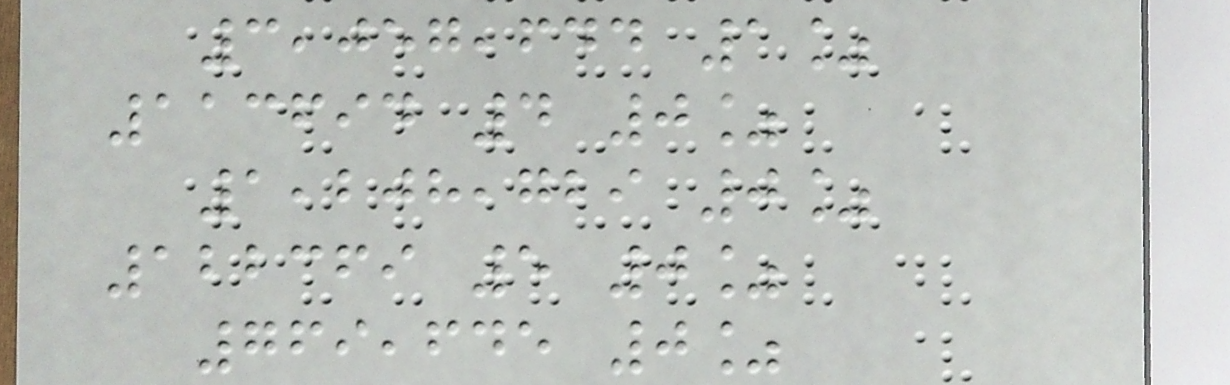3,057,644 1%
113694 4 0%
1,208,729 0%
122369 5 0%
769,645 0%
